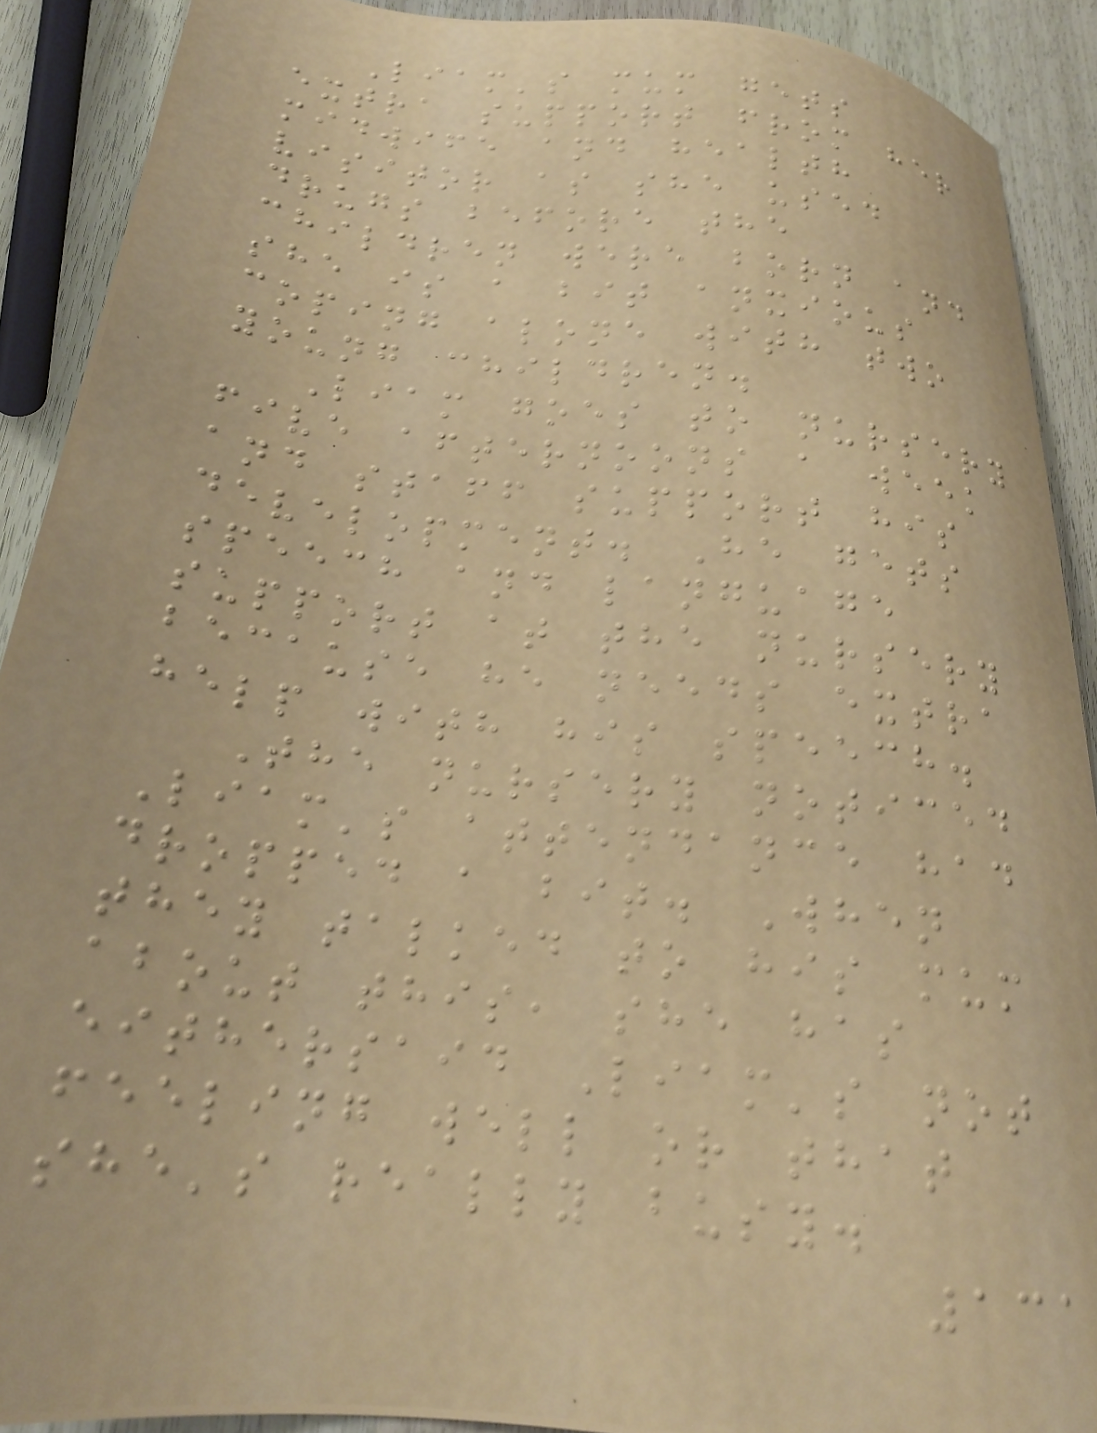Liam's mum gets
extra support from her
midwife and health
visitor as she used
drugs before the
children were born and
she is a bit anxious
coping alone with two
young children.
Liam goes to nursery
five afternoons a week
and staff support his
development. He gets
speech and language
support at the nursery
because he needs extra
help with his speech.
The nursery noticed
Liam's attendance had
dropped a bit. When
they talked to his mum
about this, she has
eithersaid Liam's not
feeling well or that
she's really busy.
131
